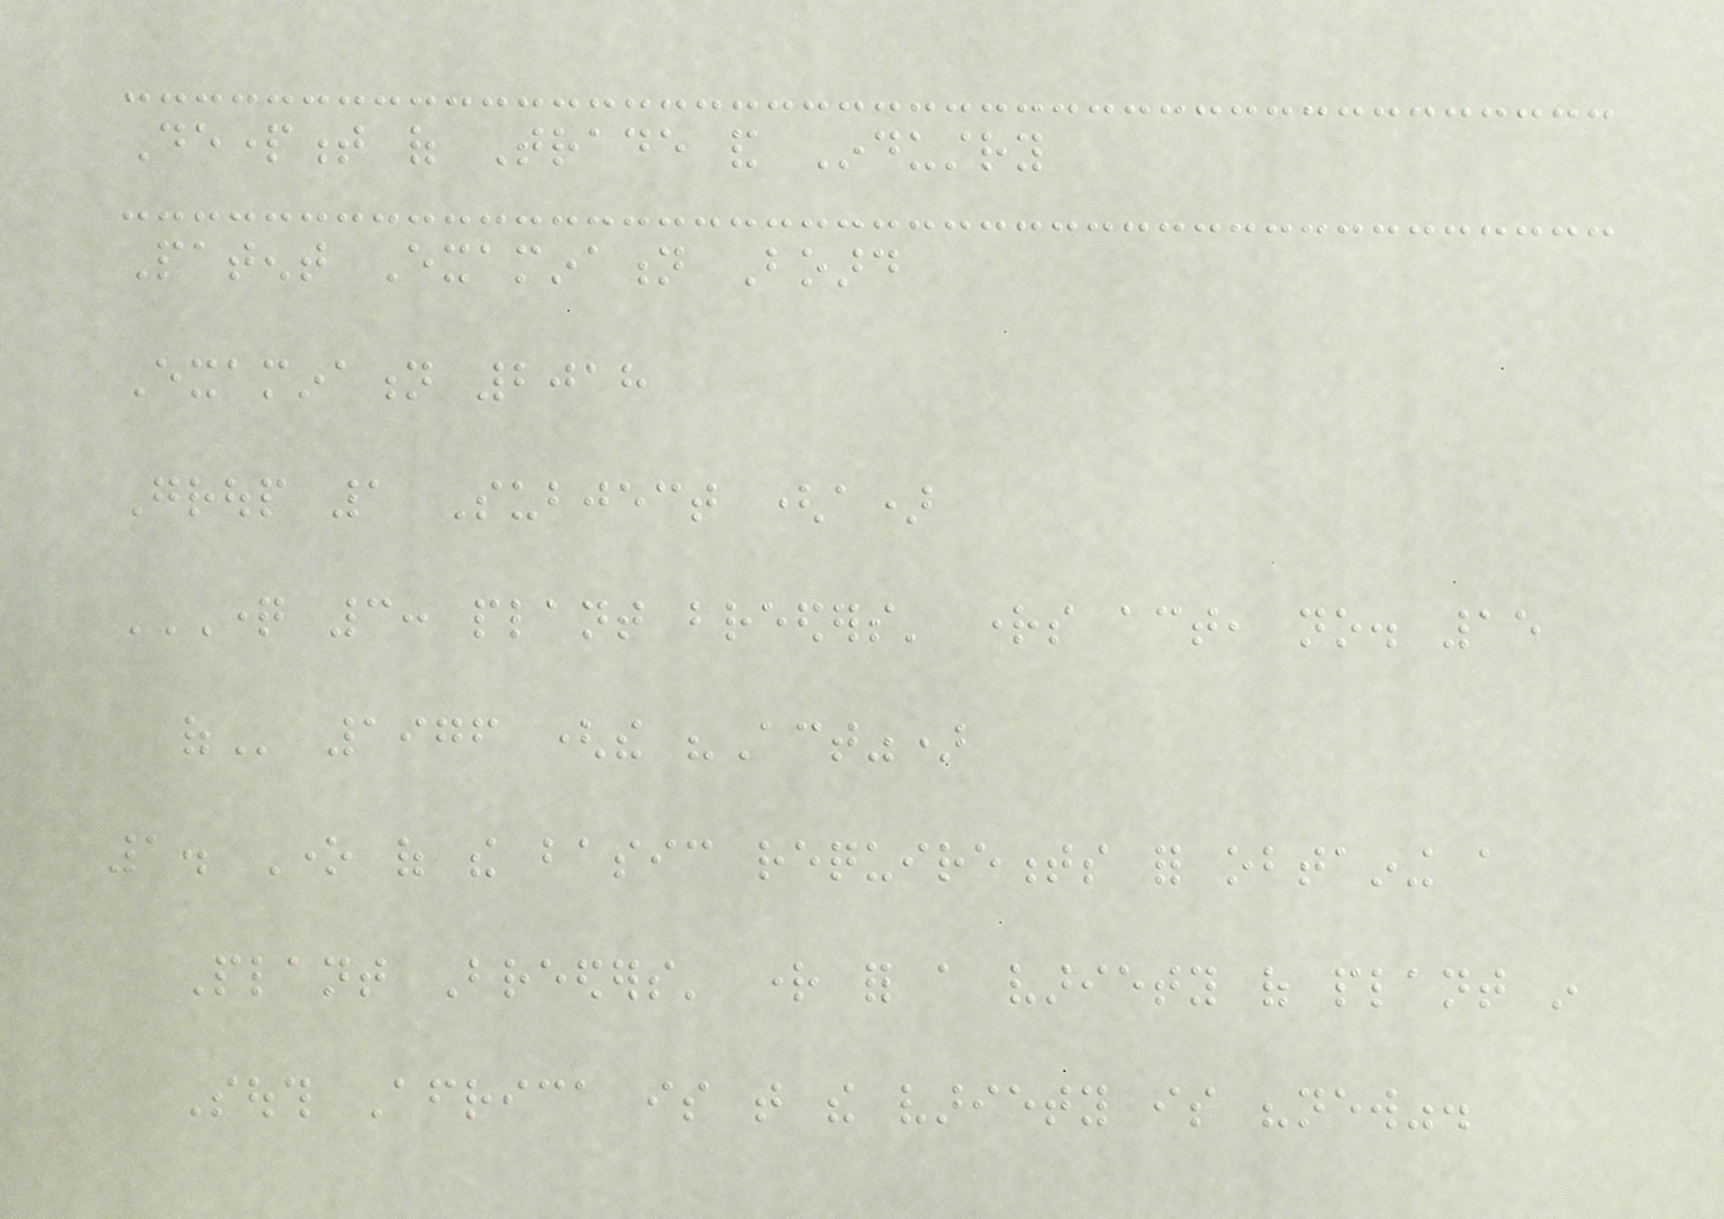Department of Trade and Industry
Patent Examination Board
Examination 2018
Group 1 Subject (a)
QUESTION 3: PLANT BREEDERS' RIGHTS ACT, NO. 15
OF 1976 (the "Act")
1. One of the basic requirements for obtaining a
Plant Breeders' right for a variety of plant in
South Africa is that the variety is "new".
